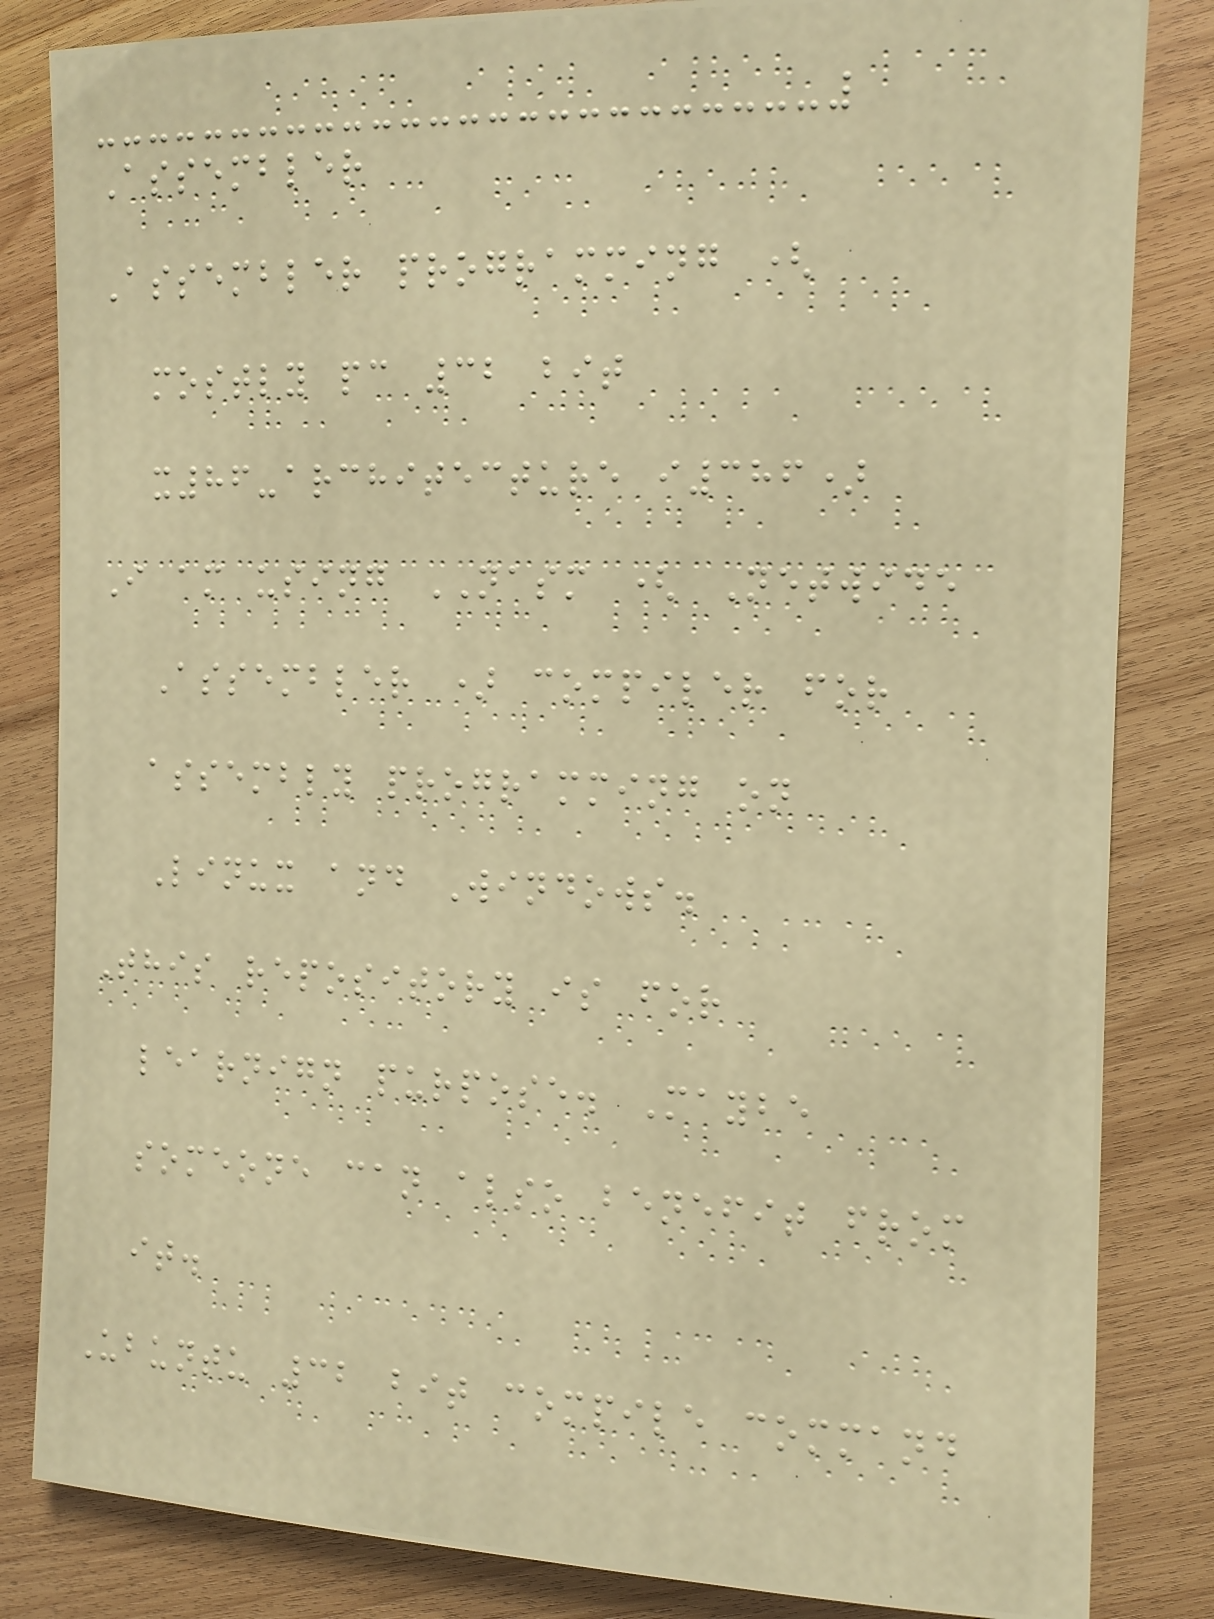Assembler
Assembler programming (
mostly pc 32 bit
x86-architecture i386)
I am using NASM ( Netwide
Assembler ) compiler for
assembly programming on
Linux and Windows.
This repository is for
learnign purpose. Maybe
someone can also benefit from
it.
Ubuntu 32 bit compile command
